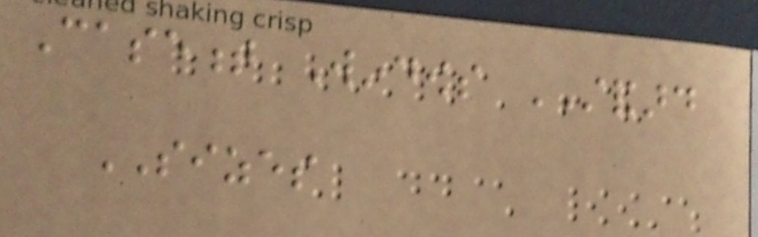Casement Windows STANDARD
SIZES
